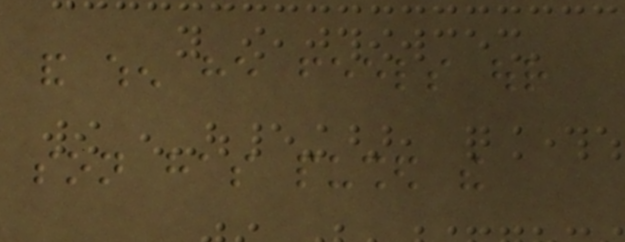and when he feels our
son has pushed the
